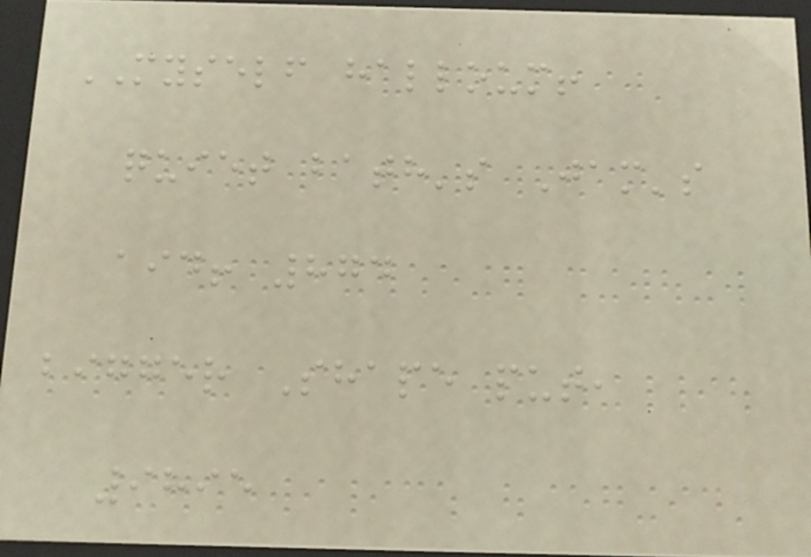MYSELF halloum!
quiet bath's Jam's
aid! 874
bigger Shape put,
9895
